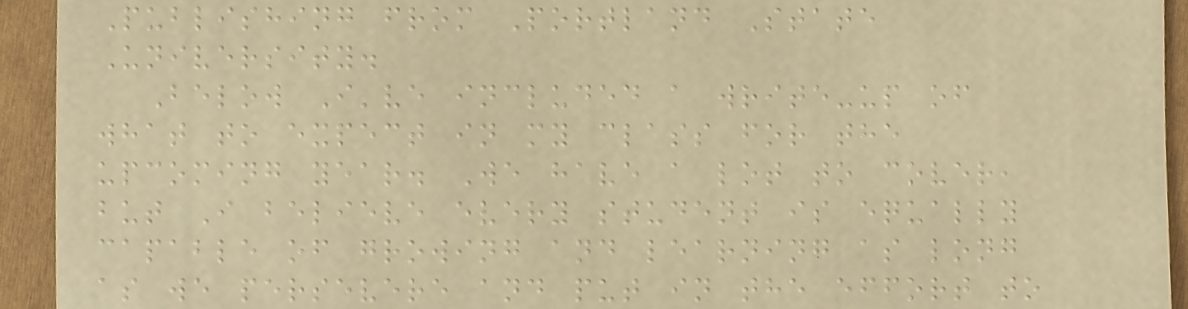Publishing from Portland State
University.
Below I've included a write-up of
what to expect in my class for the
upcoming year. We have a lot to cover,
but I believe every student is equally
capable of growing and learning as long
as we persevere and put in the effort to
